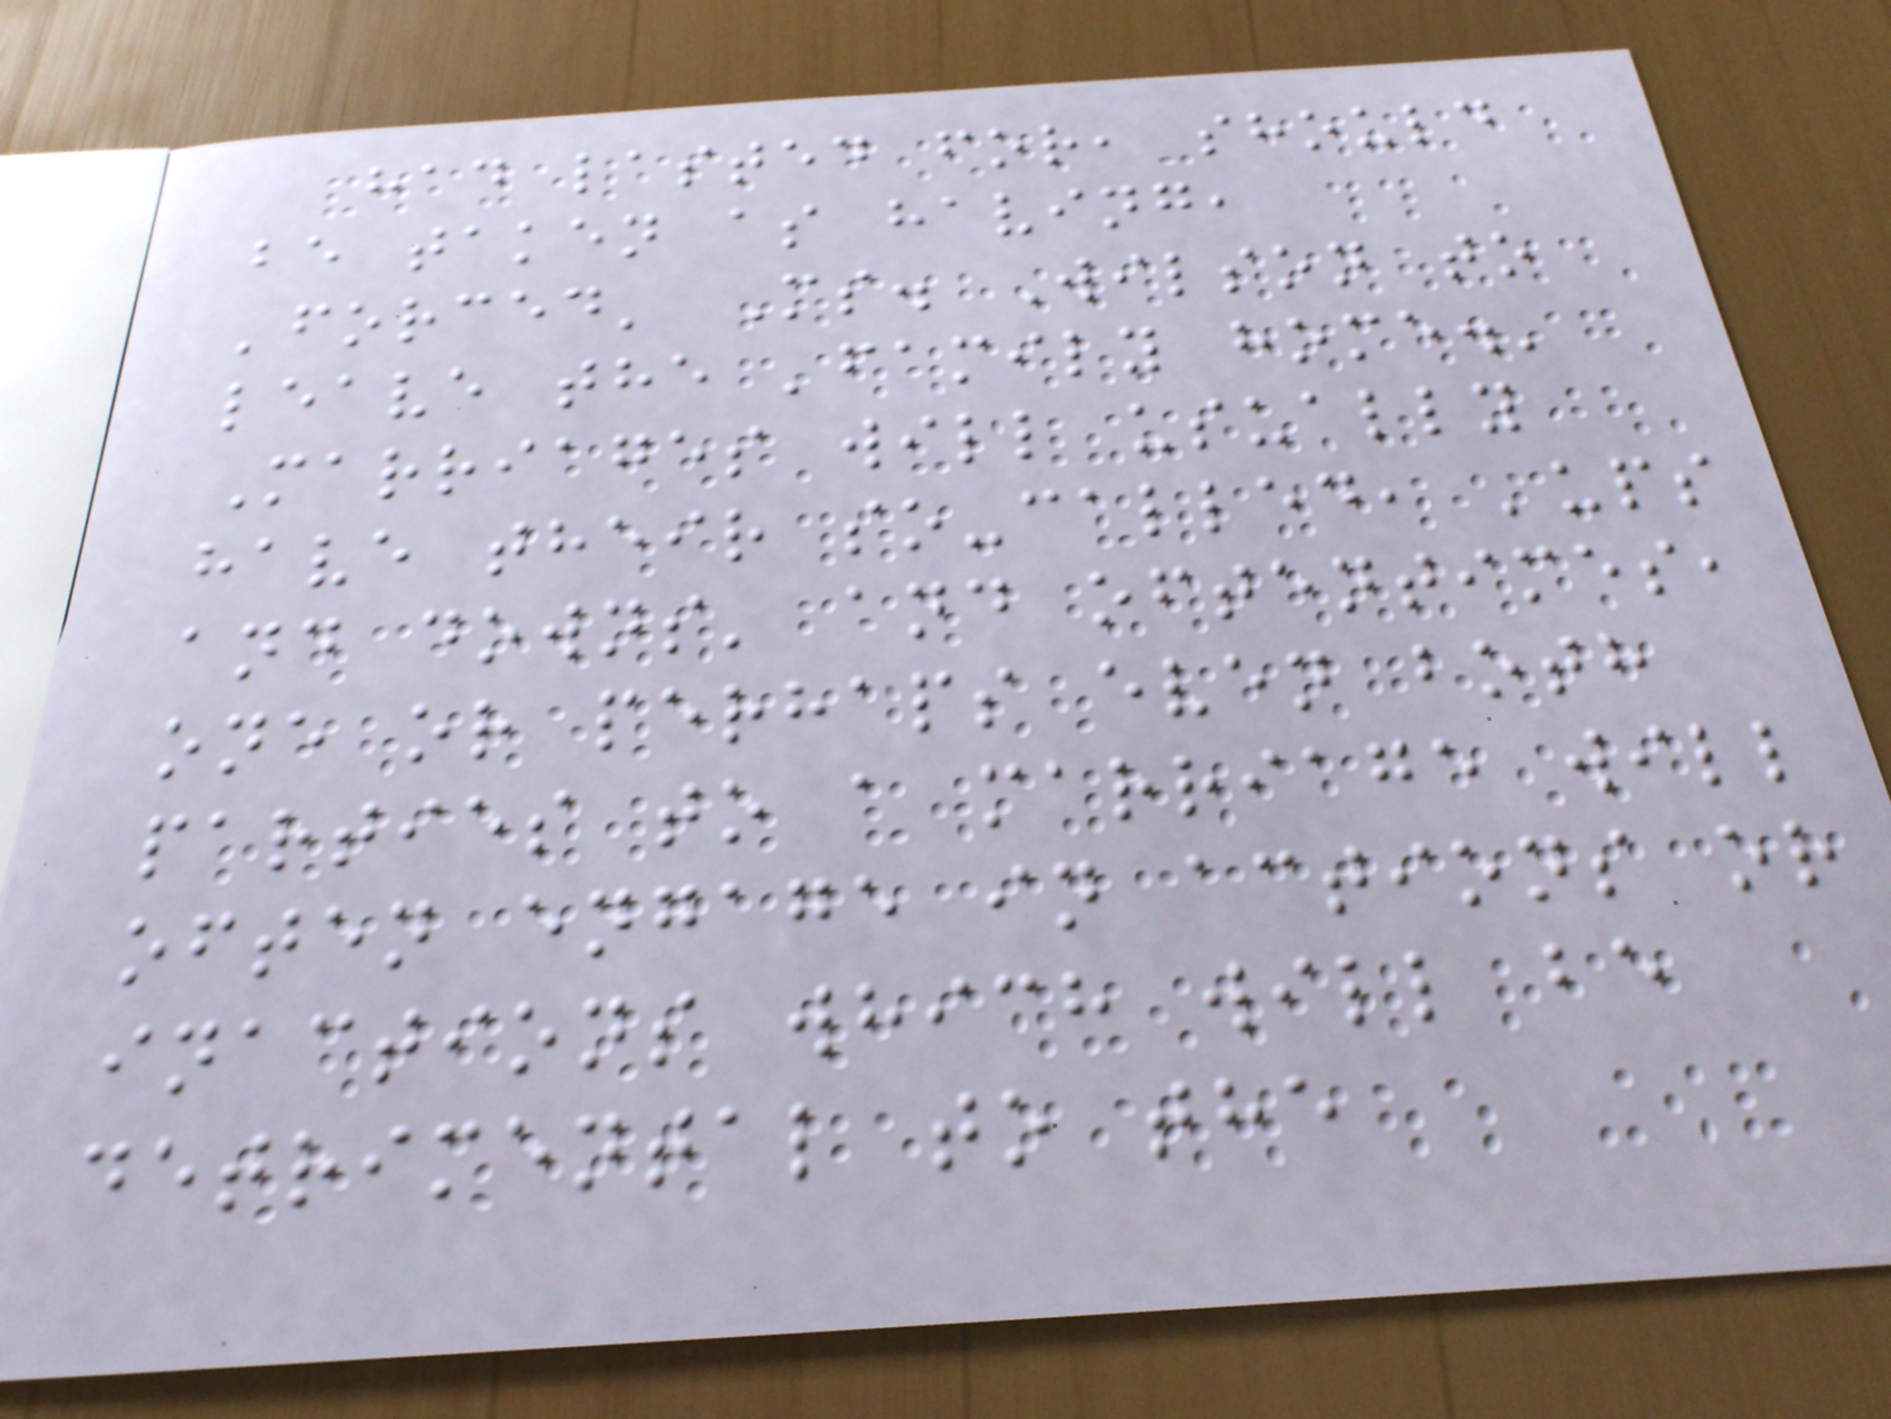had lasted for, should
be taken as having,
'forced' Ms. Wilson to
leave the 'family home.'
Marriages will usually
have their so-called, 'ups
and downs' and oftentimes,
one or perhaps even both
parties to a marriage will
often engage in actions or
inactions which will be
detrimental to the
